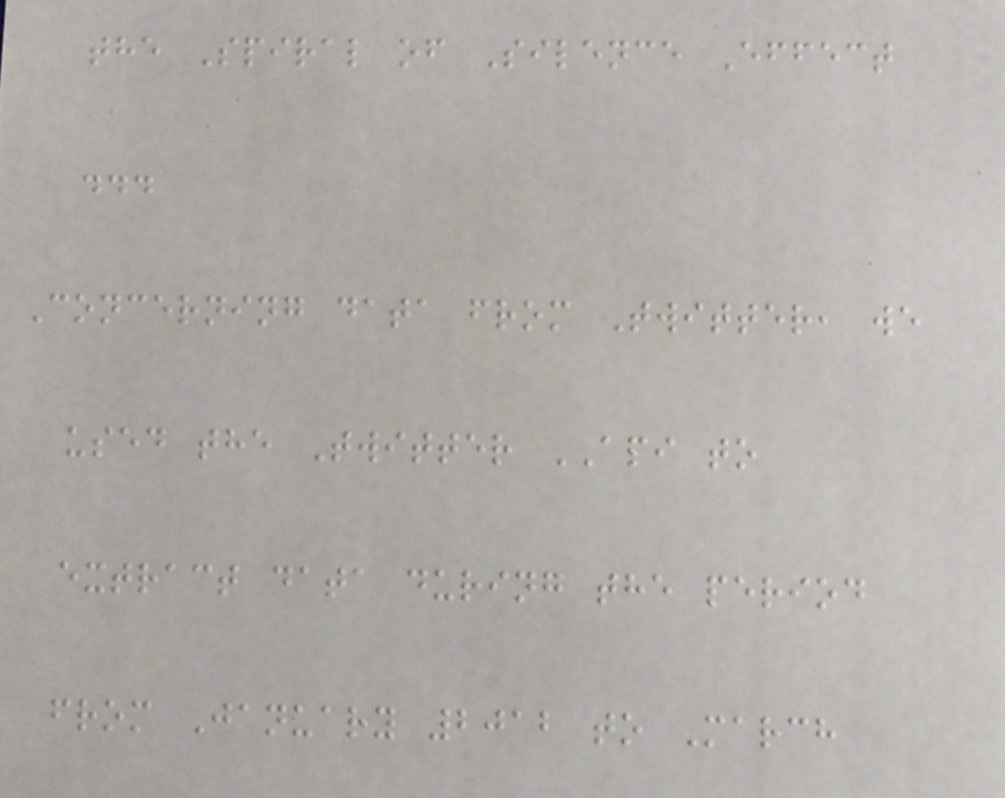the Spiral of Silence Effect
...
Concerning data from Twitter, we
used the Twitter API to
extract data during the period
from January 2012 to March
